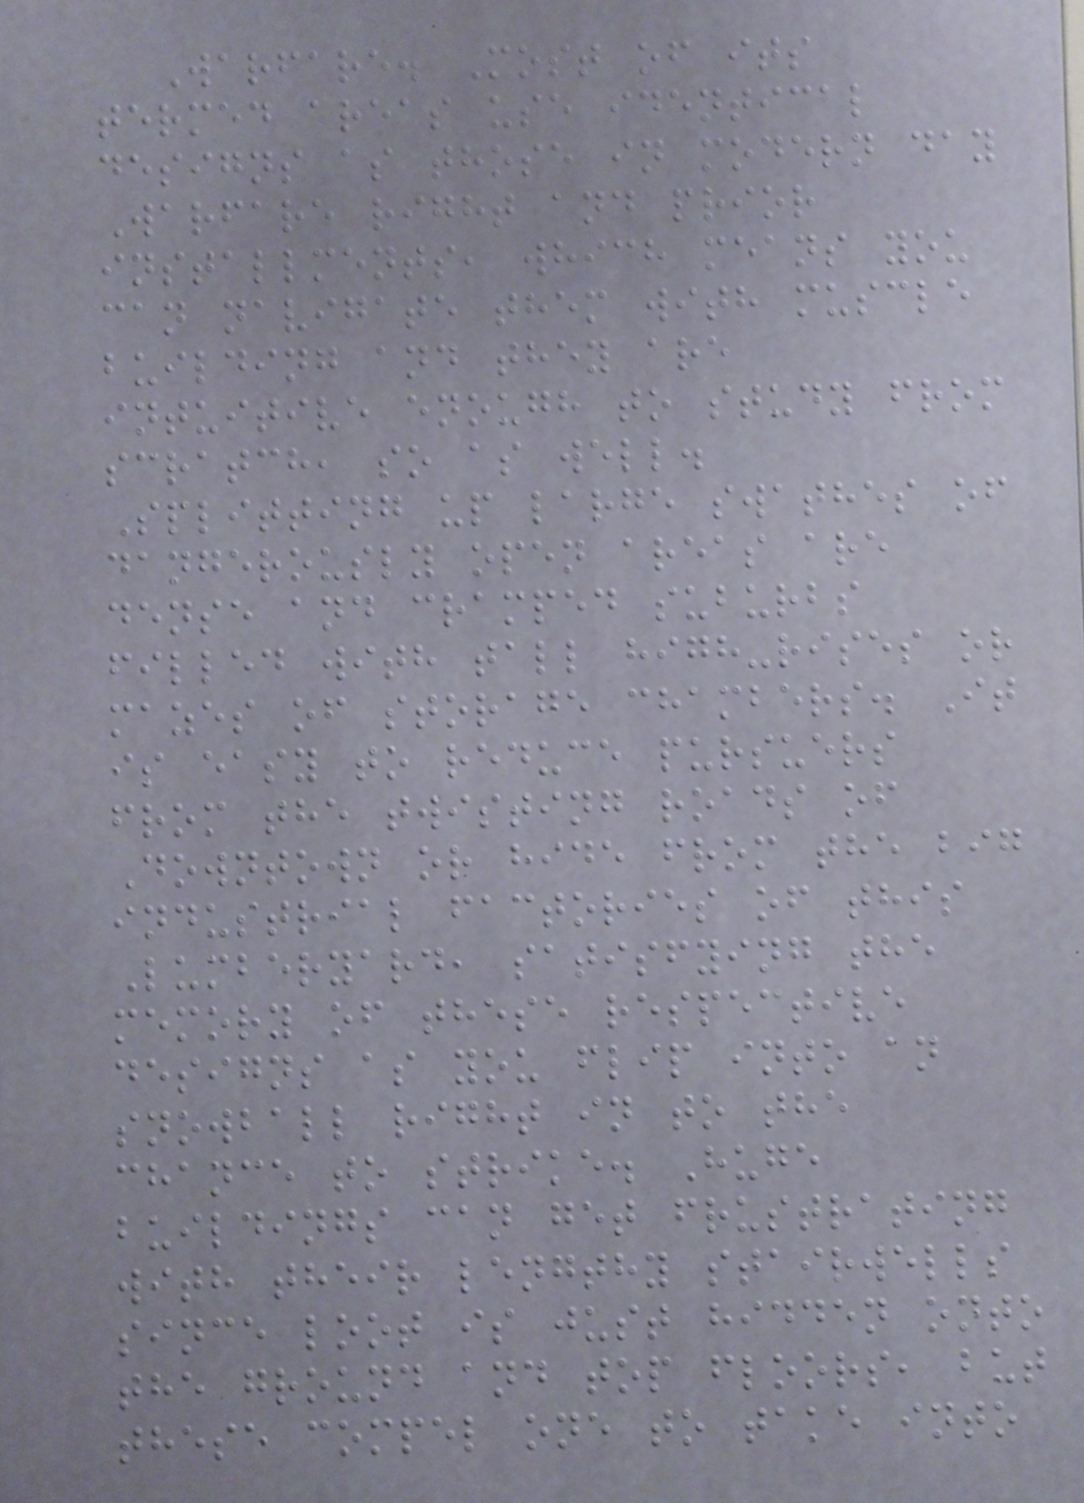Warfare. Most of its
termed areas use identical
designs as those in modern day
Warfare right and prior
installments, which means you
can navigate them with muscle
building and they are
intuitive enough to study from
scratch, so as well.
Splitting up large swathes of
dangerously open areas are
dense and cramped suburbs
filled with tall high-rises or
mazes of storage chambers. It
is easy to reduce pursuers
from the twisting roads of
Downtown or hide from the big
industrial factories of this
Lumberyard, satisfying the
memory of these respective
designs as you flip into an
snowball right in to the
chance to strike. Huge
buildings can get frustrating
with their lengthy stairwells
since loot is just hidden onto
the ground and top floors, but
these compel one to take into
